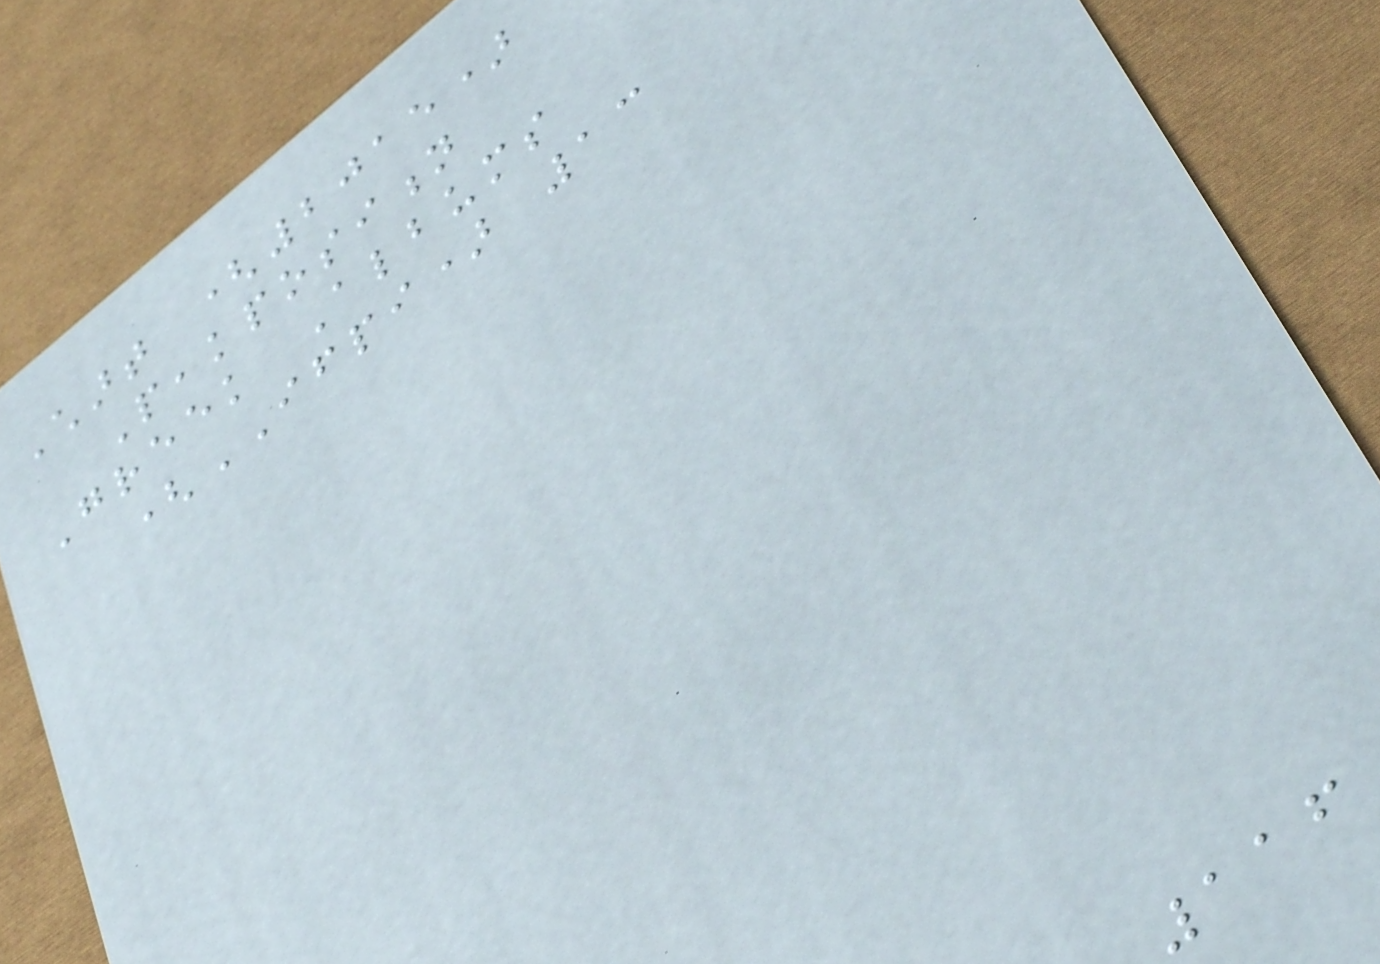Chart (2015)
Peakposition
Greek Albums
(IFPI) 13
116
